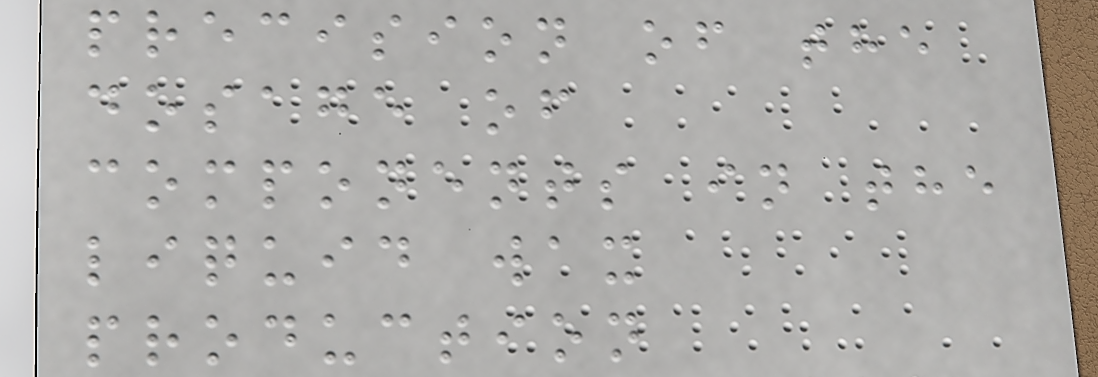precision of the
dosage of
components in the
liquid wax
production
